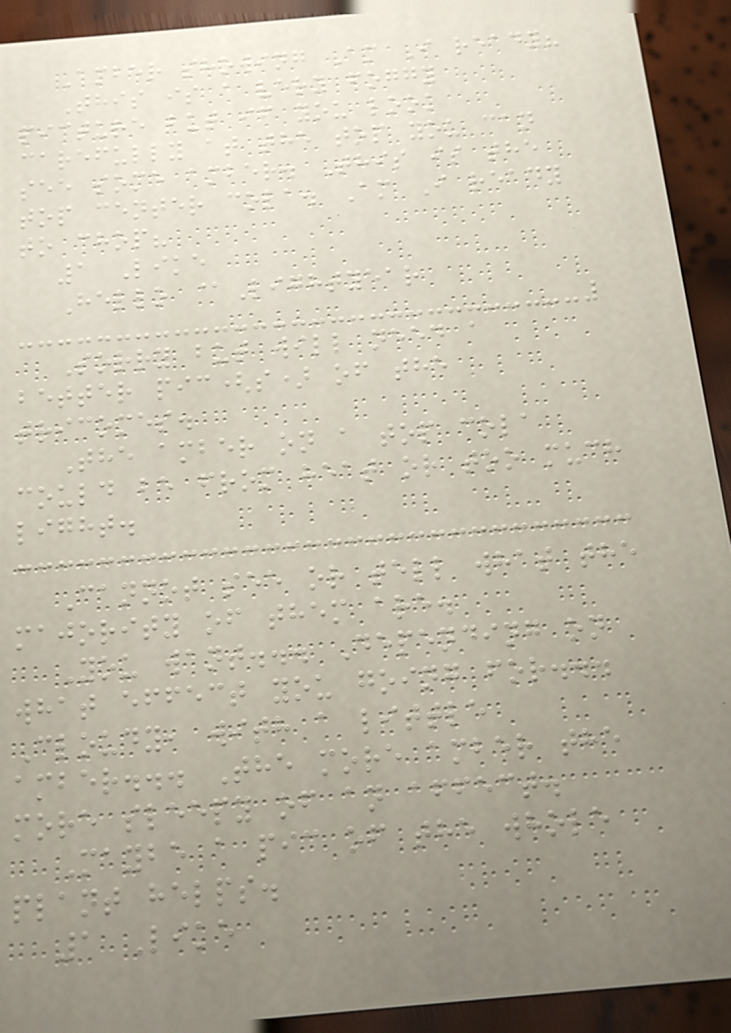Amber showing Am I ready?
This is a very foggy
picture but if you look
carefully at the top you can
see some amber. This is the
top center cola. Am I ready
to chop?
1 Like
Hello @Lightyear
Sorry but will need a
better pic(s) of the
tricomes.
The amber on a top cola
could be from heat or too much
light.
Cannot see or tell what the
majority of them are.
You want... Depending on
what effect you going for...
Cloudy, with a little
amber... The more amber the
more sleepy of an affect.
Maybe a pic of the whole
plant helps.
1 Like
